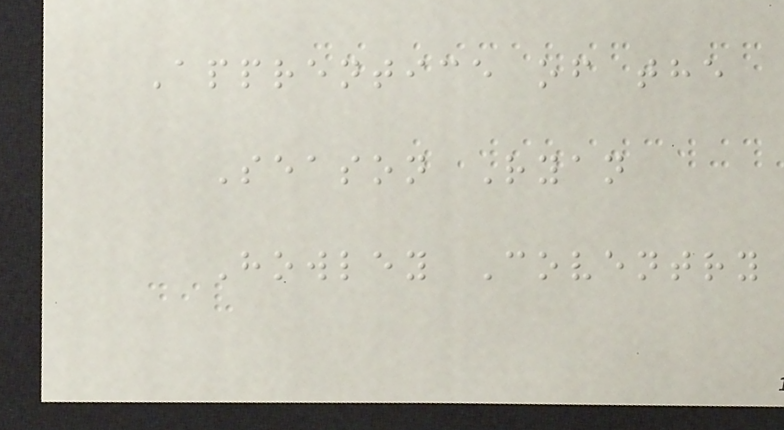Apprentice of the
Season Ryan
Howley Coventry
